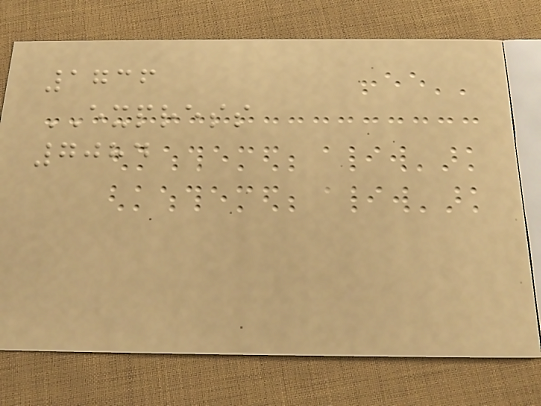1736
EXPRESS
7084
